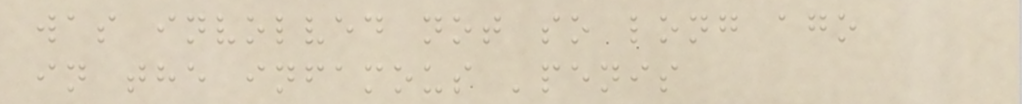was involved not so long ago
in the infamous 'penis
